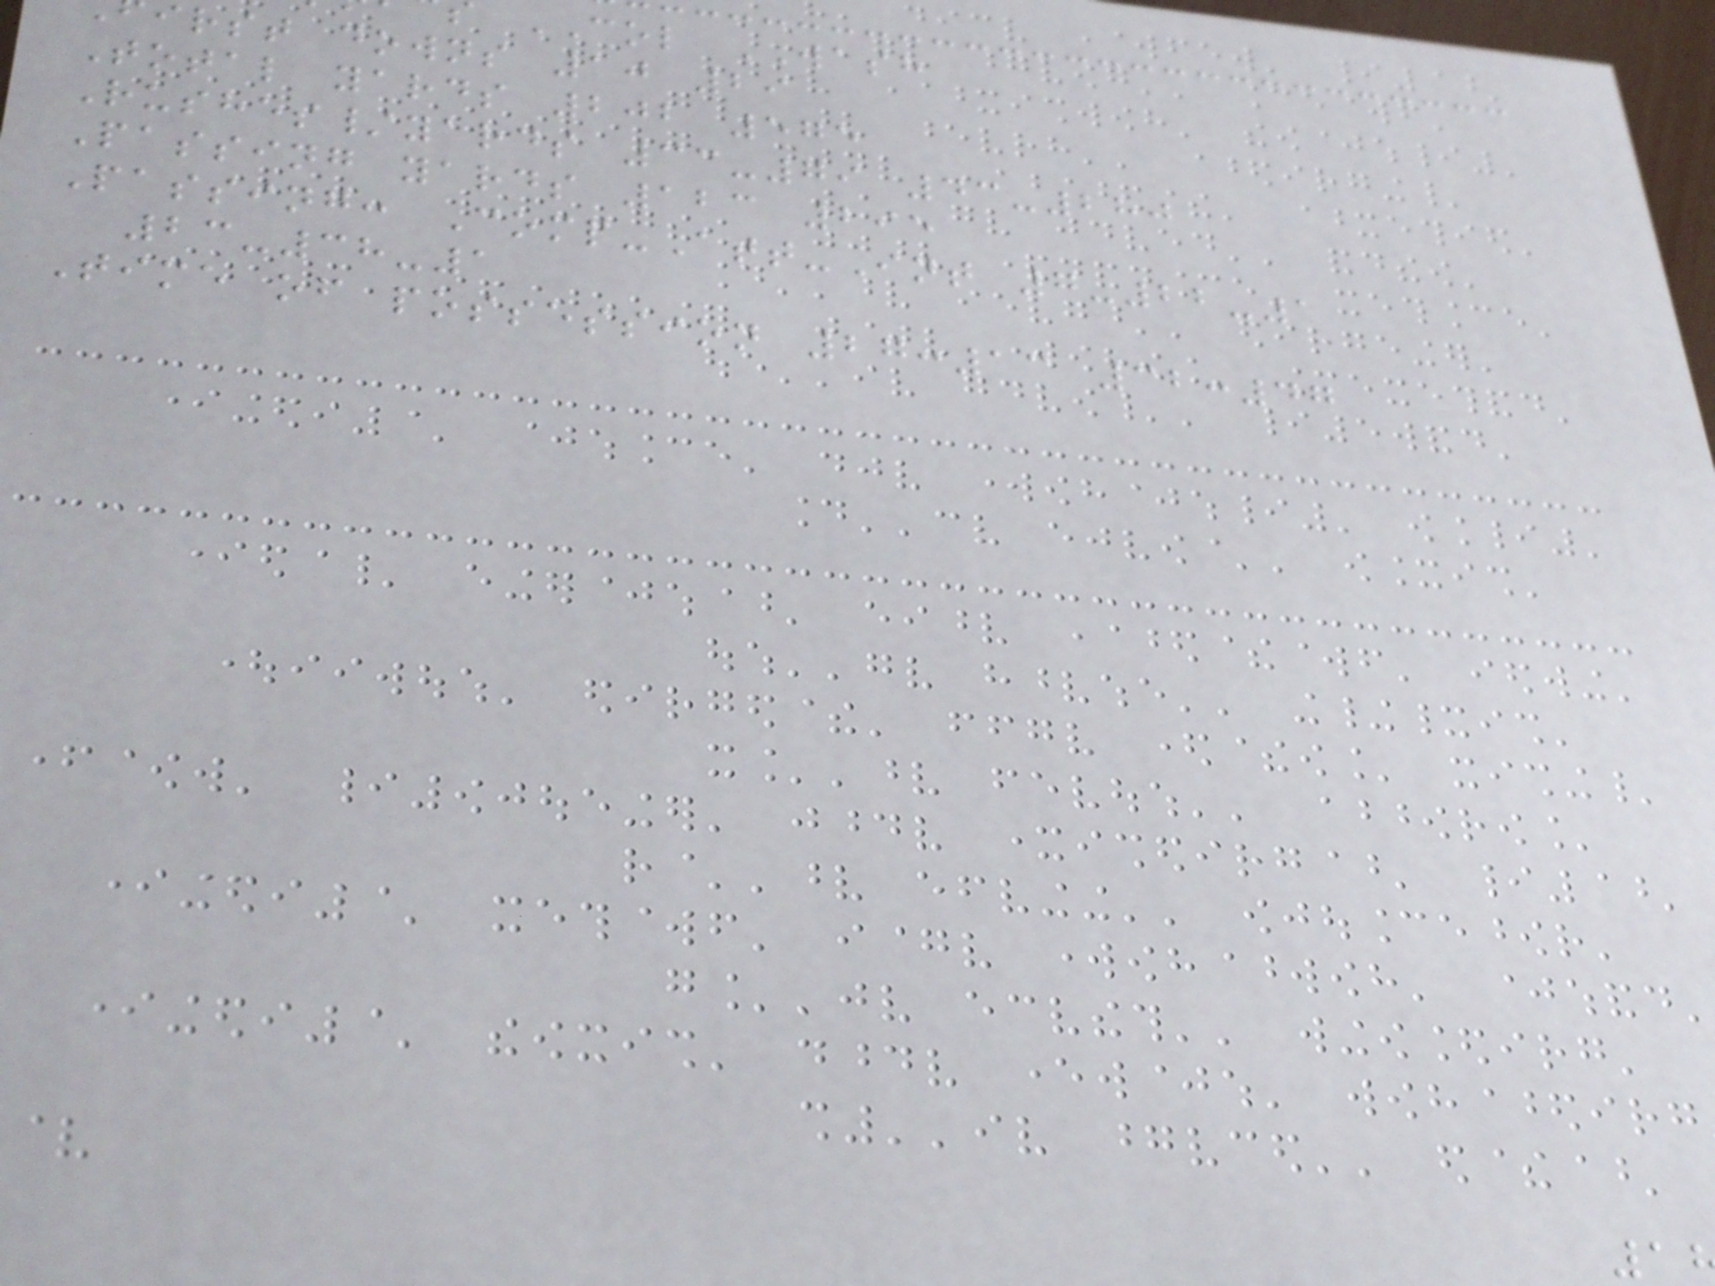COL WASH
irst downs 10 29
Total yards 202 575
Rushes/yards 33-79 43-280
Passing yards 123 295
Passing: Comp-Att-Int 7-22-1
23-38-1
Time of possession 27:13 32:47
